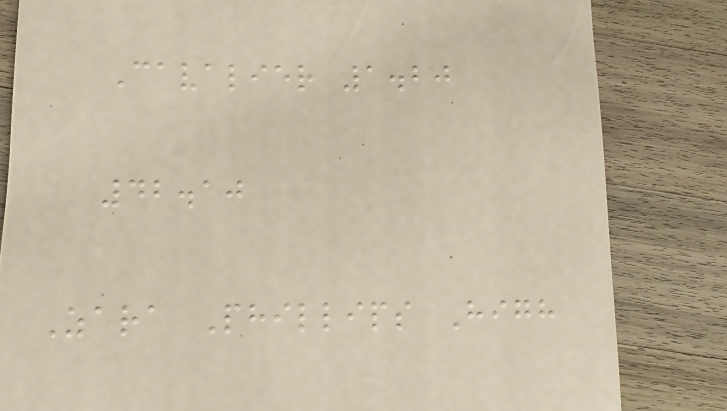Cavalier 1.20
42.10
Zara Phillips High
